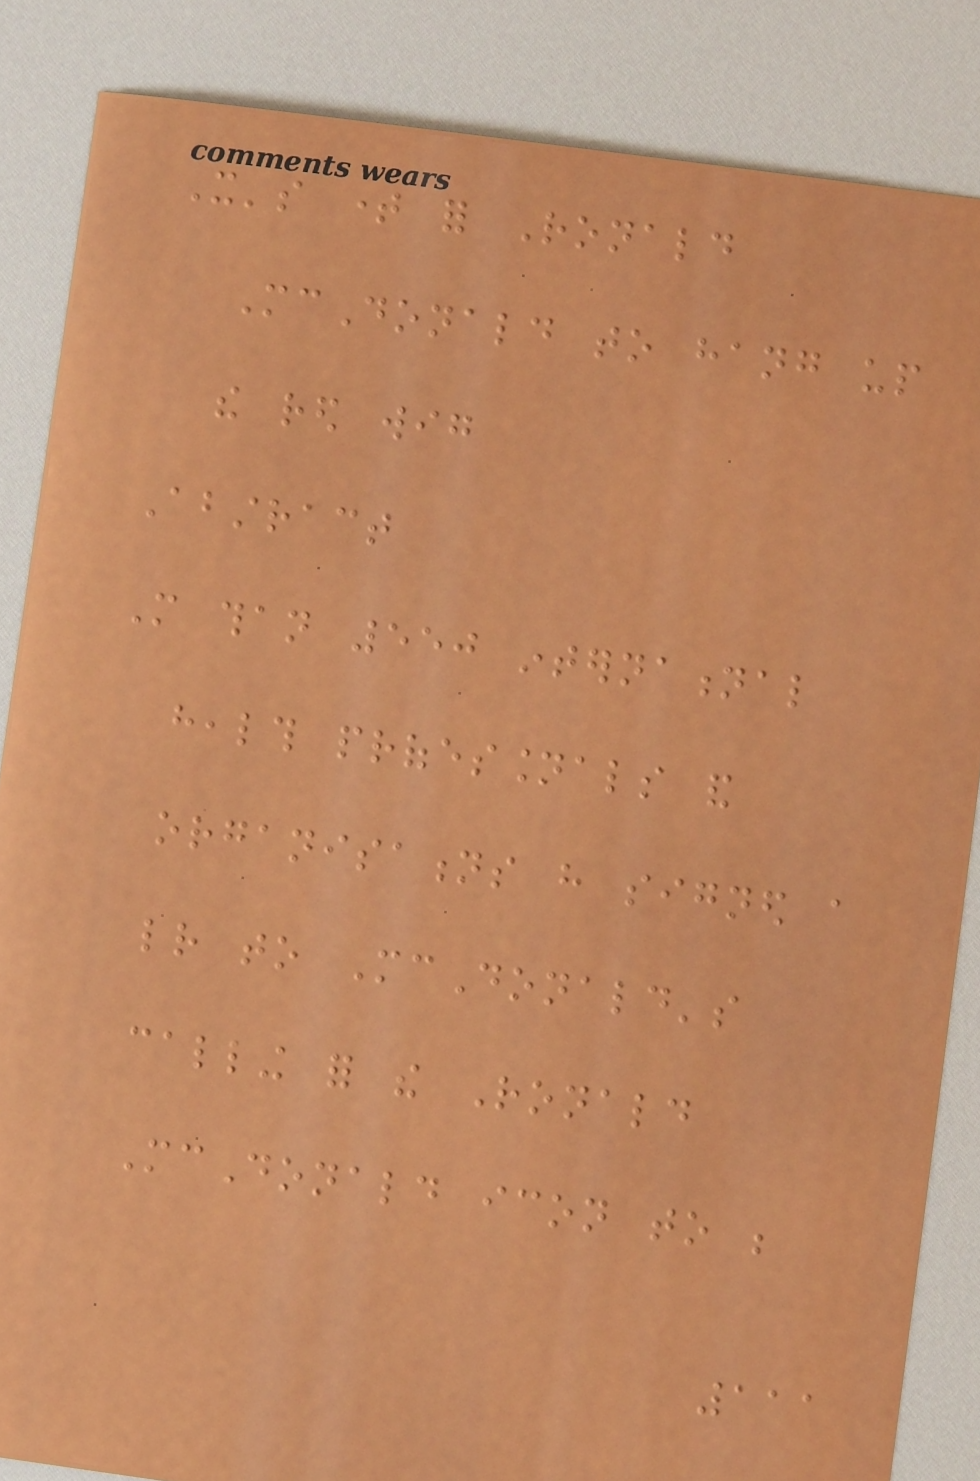It's time for Ronald
McDonald to hang up
the red wig
Abstract
More than 550 international
health professionals and
organisations have signed a
letter to McDonald's
calling for the Ronald
McDonald icon to be
111
